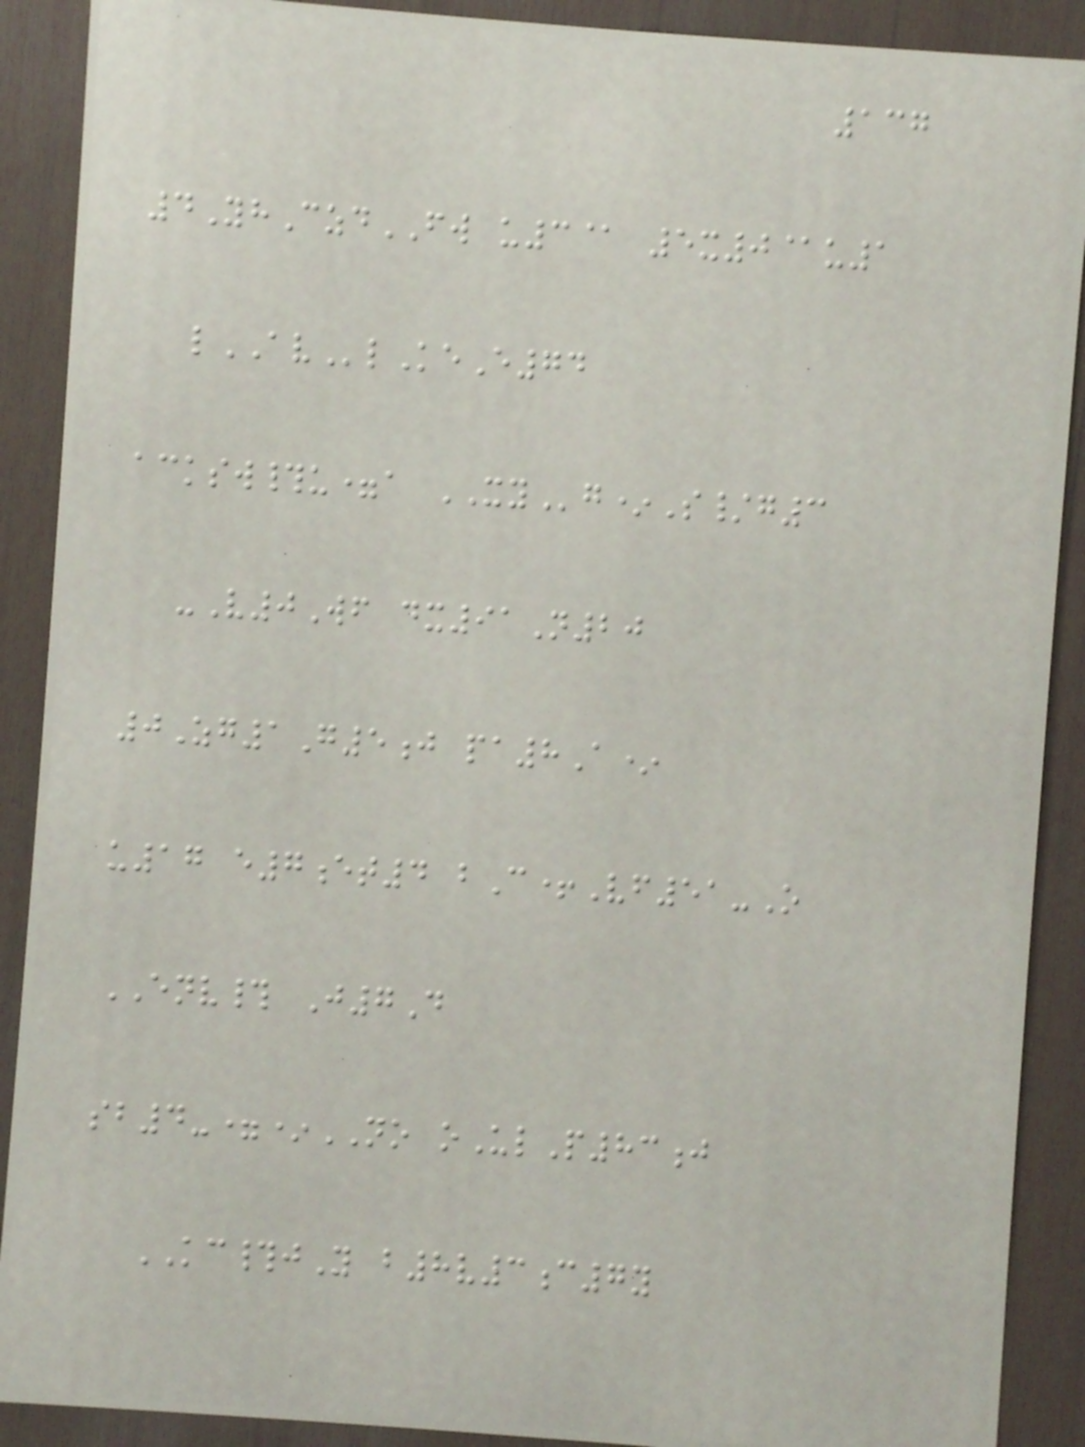137
4YhCzdFW u3@ 5x0@u1
lAVlKeE74
acksw#u=a XYg*S/g3
-V0Wf dx91N20
0Zg1G5j pa8A*
u17 e7et4 bC+Vf51-O
ENV# J7D
sb4-=*NO oUlP83j
KC#jY b8v3c7y
